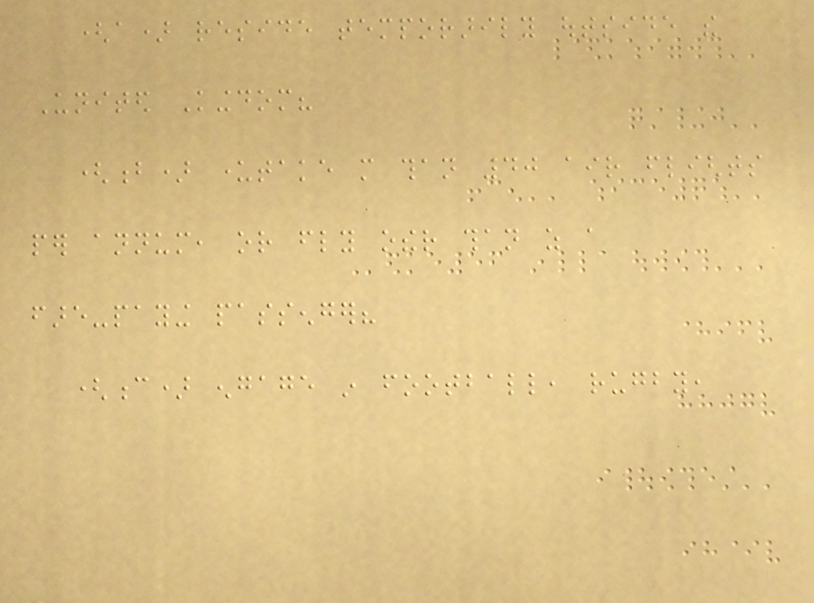(a) reside temporarily outside the
United Kingdom?
(b) undertake more than 40 air flights
per annum, or fly other than as a
fare-paying passenger?
(c) engage in football, rugby,
